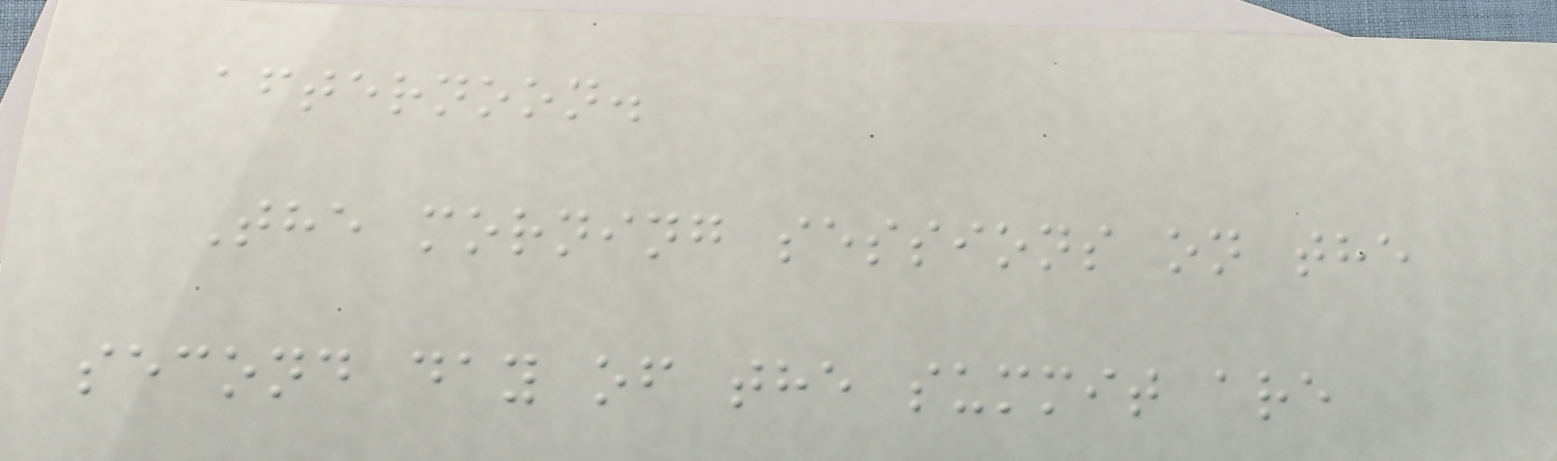afternoon.
The morning sessions on the
second day of the summit are
